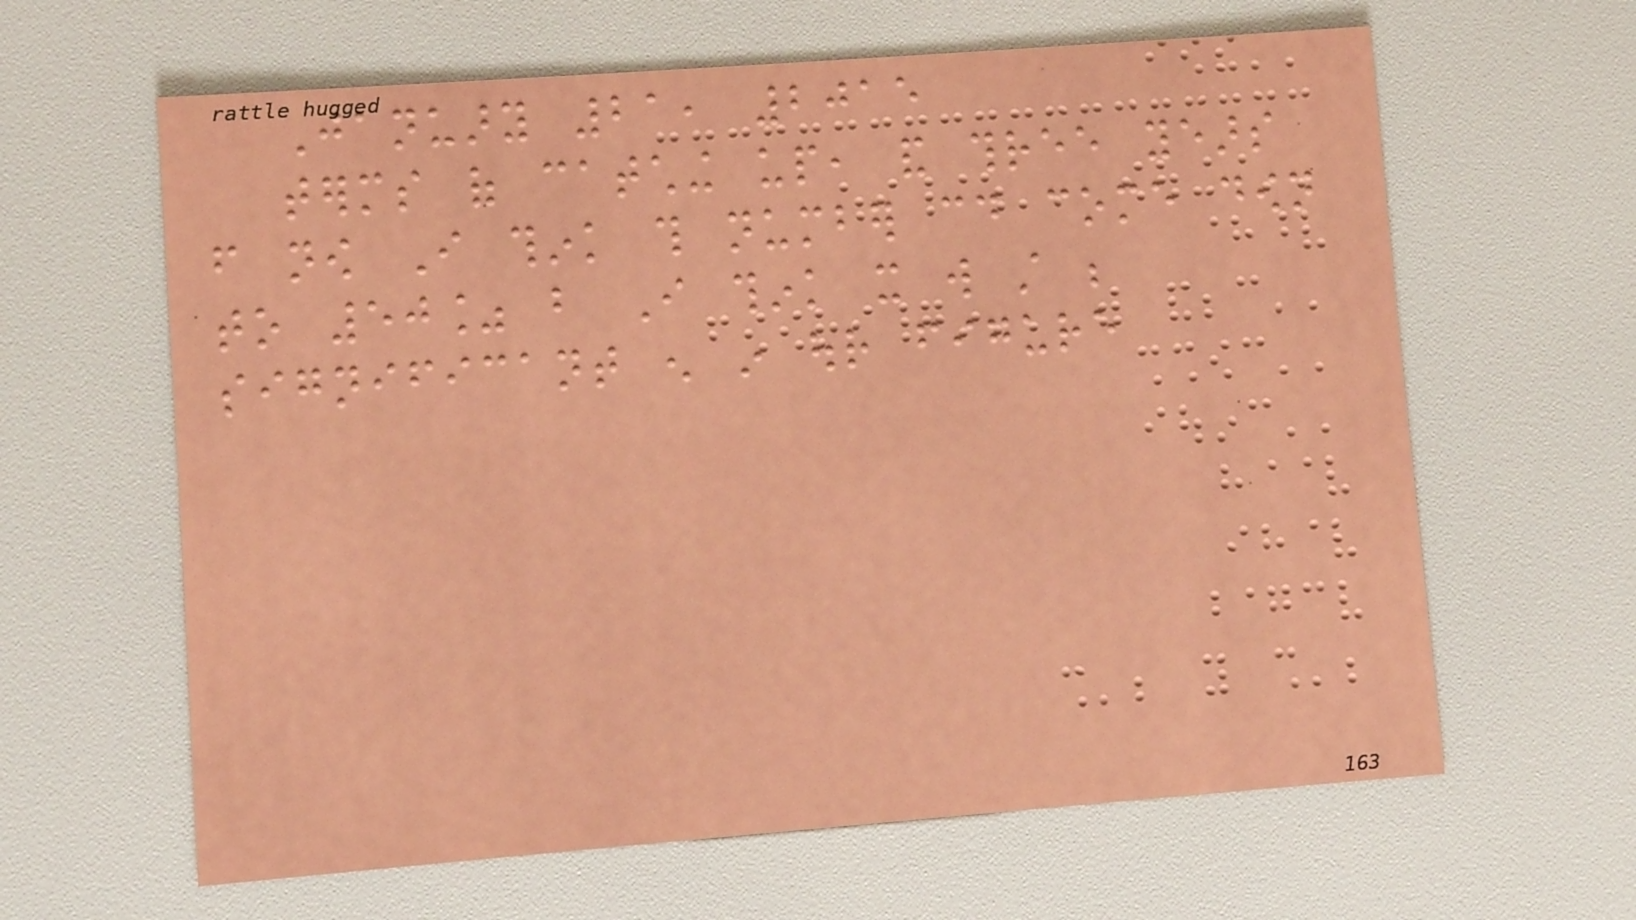January 21, 2015
terms of catching up, and three years
from now I think this number could come down
to 50% but I think it will still be
significant enough in our figure
